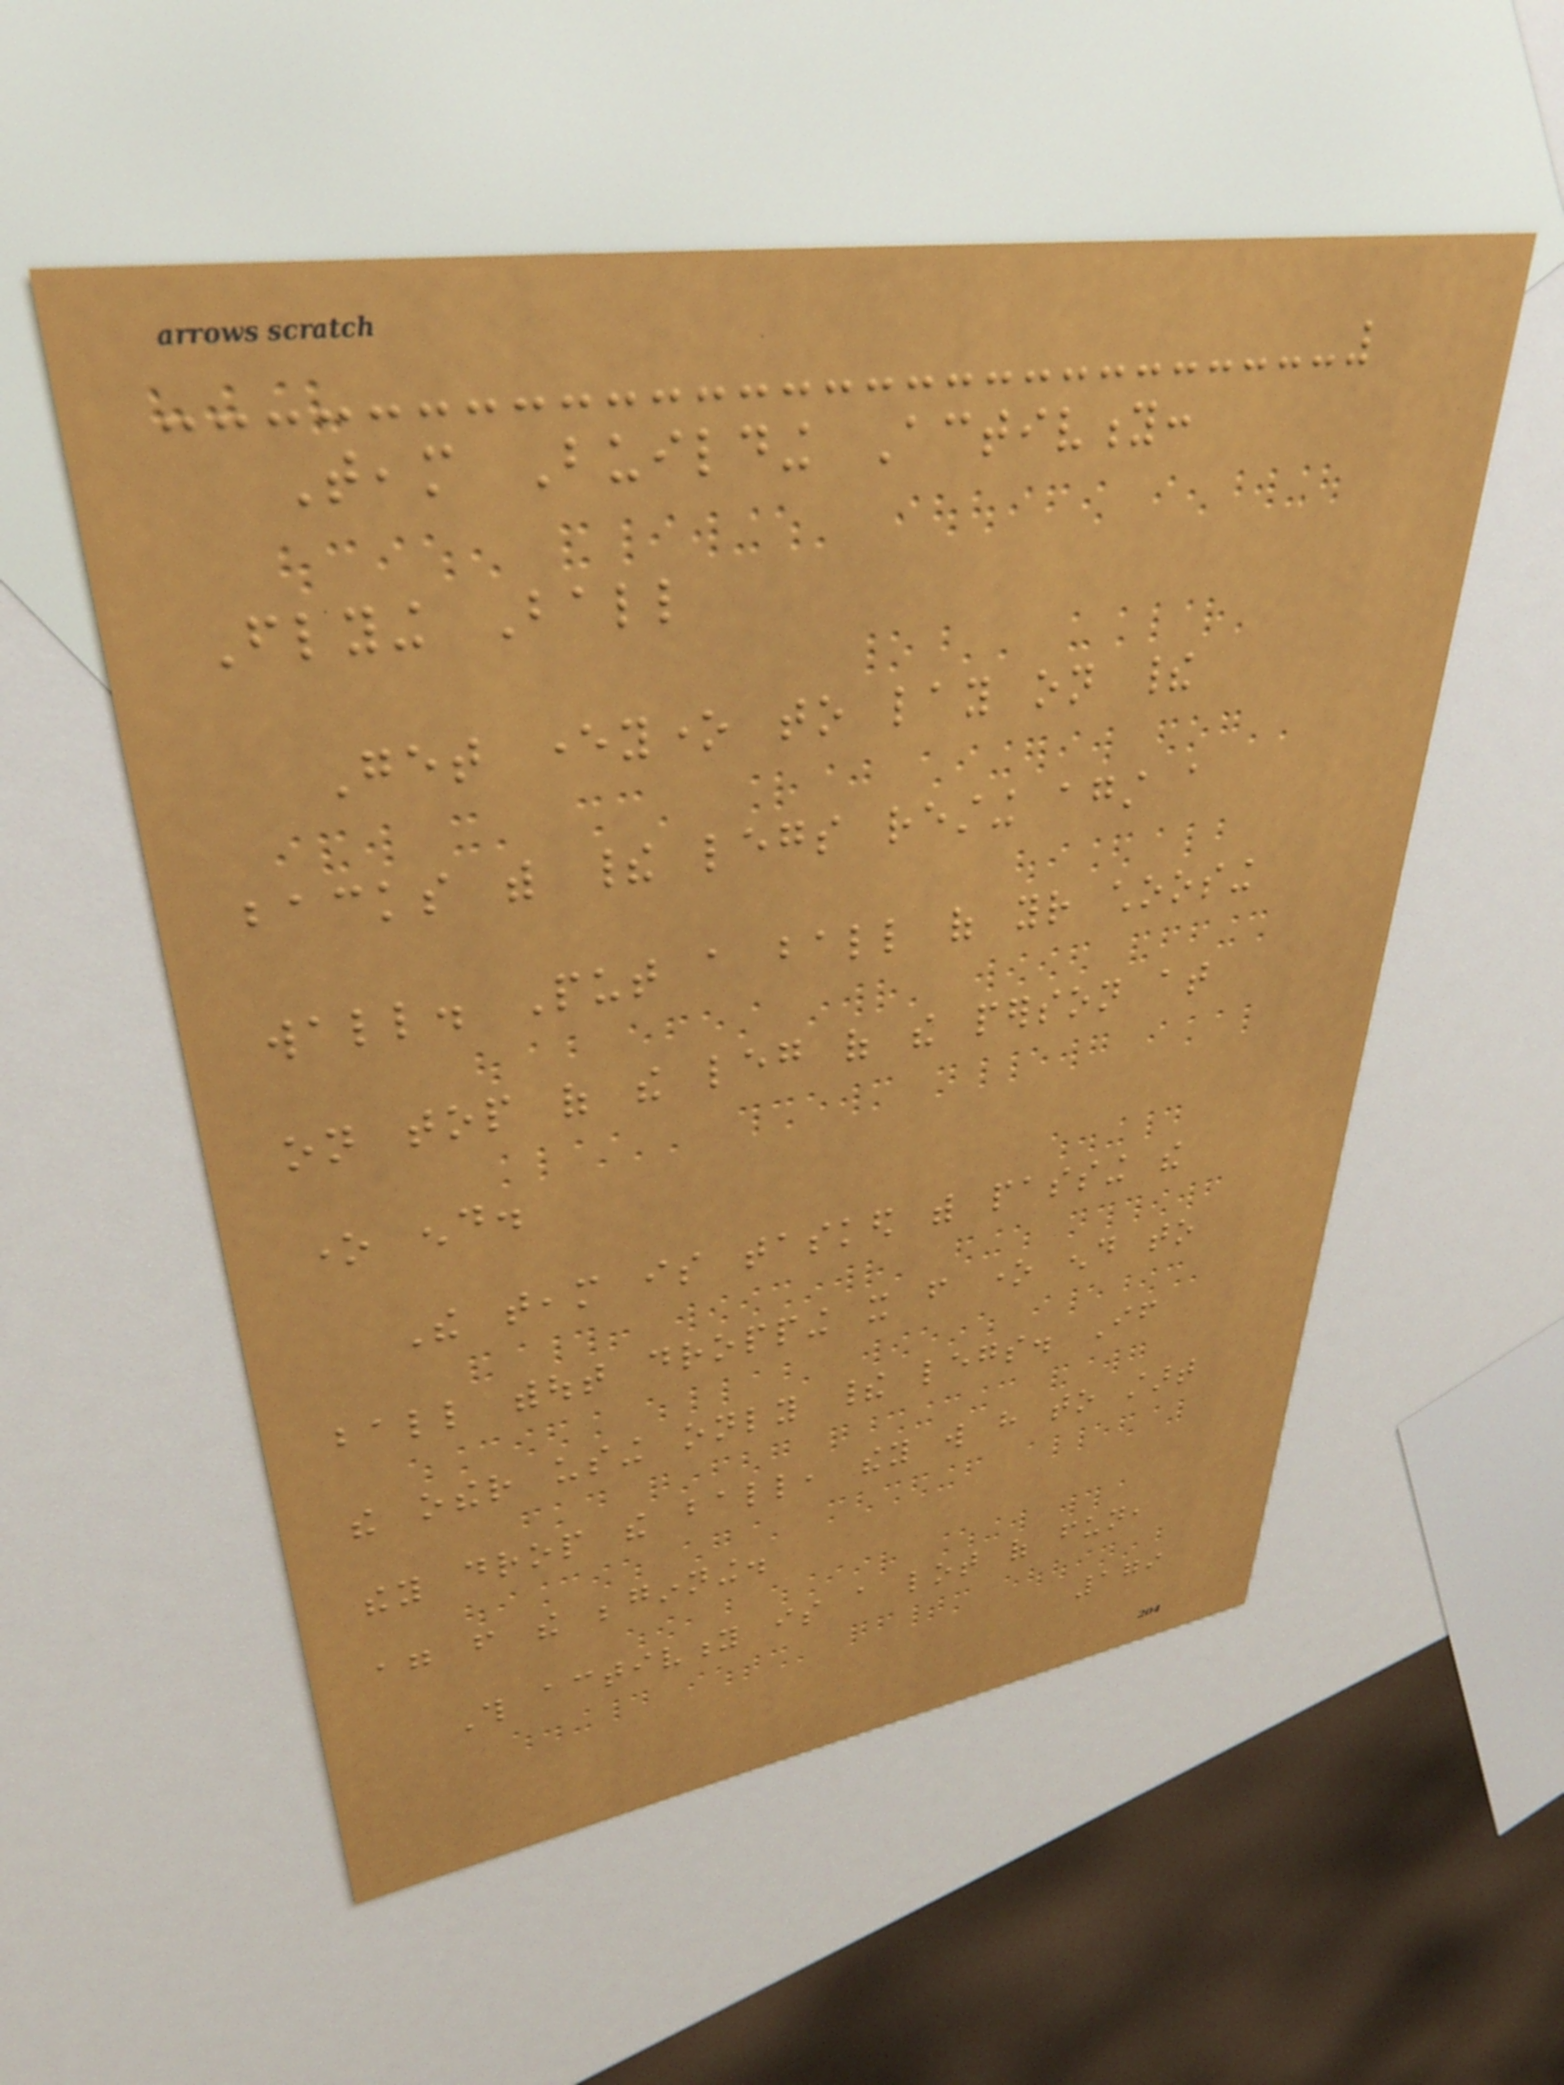Team Building Activity:
Flying Ball
Get everyone to lay on their
backs with their legs resting against a
wall. Put a ball of your choosing
on top of the leg of the person at
one end.
The team is tasked with passing the
ball without dropping it from one end to
the other using only their legs. If
they drop the ball, they will have to start
again from the beginning.
This activity is a lot of fun,
179
